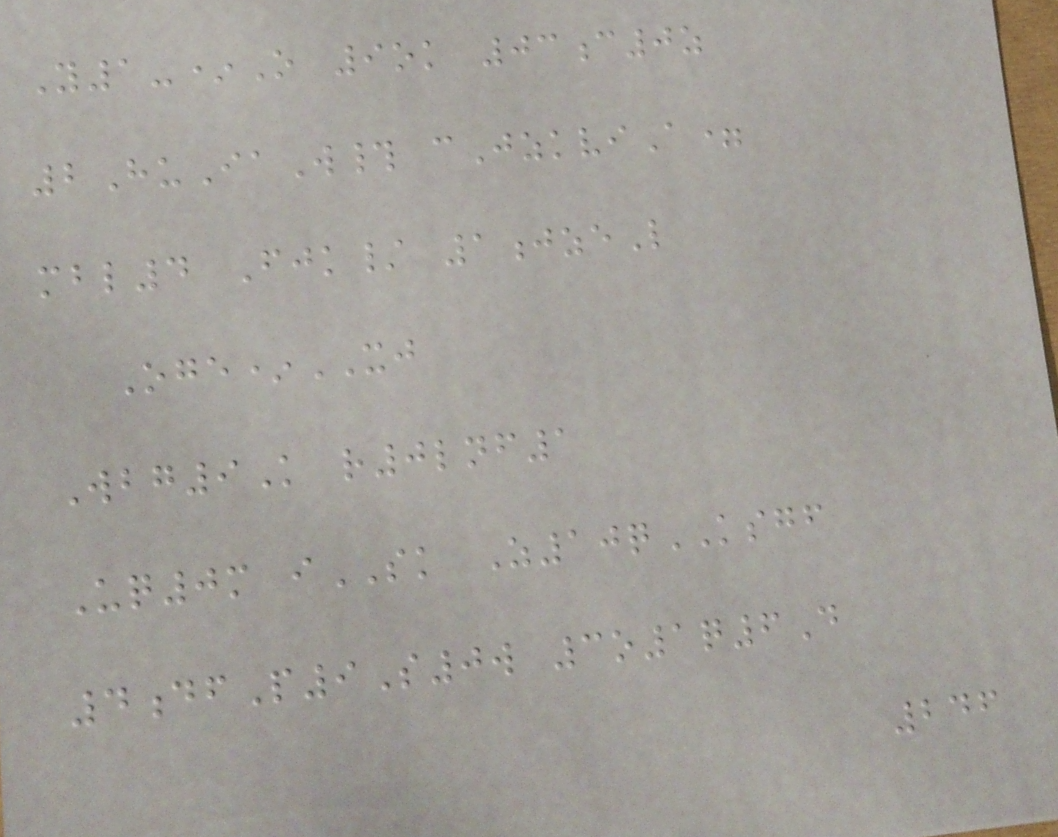Y1-*O 9ok 03c0z
2HuIaW# cJzkviA=
mbl4 Fjk/ 1jzeL
Oge*XJ
Wbg9K r0lnf1
Uq0m iSK Z10qKSGF
4dfP9S0w 3o1q6D
246
